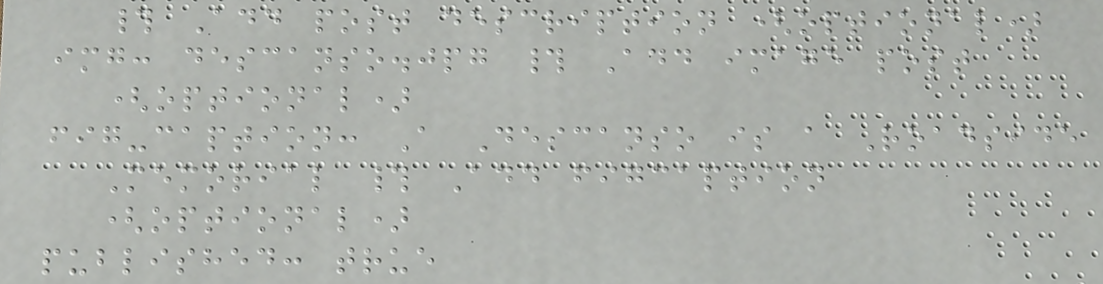# Add post description (optional)
img: descanso.jpg # Add image post
(optional)
fig-caption: A Descanso is a Roadside
Memorial # Add figcaption
(optional)
published: true
